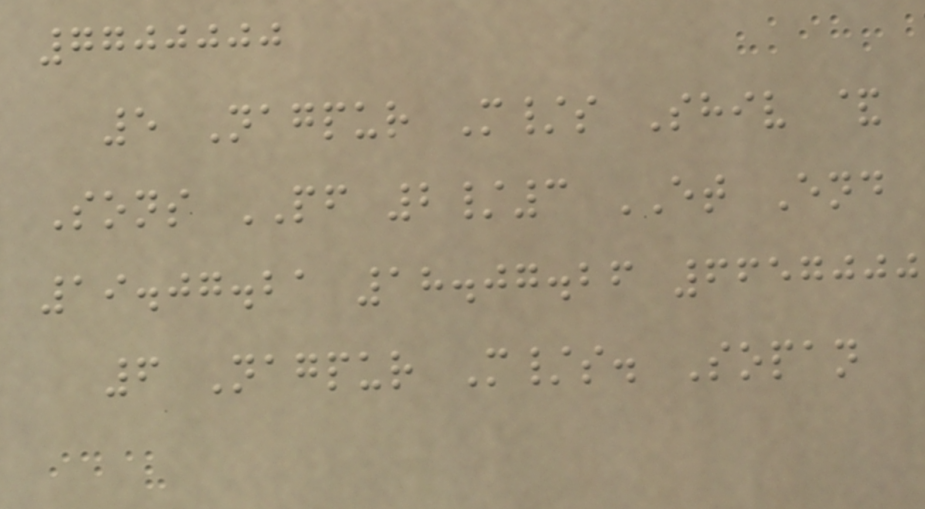7700000
5 Nagpur M/s Shiv &
Sons PF 2/3 ET End
19.07.21 18.07.26 6657000
6 Nagpur M/s. Sopan
